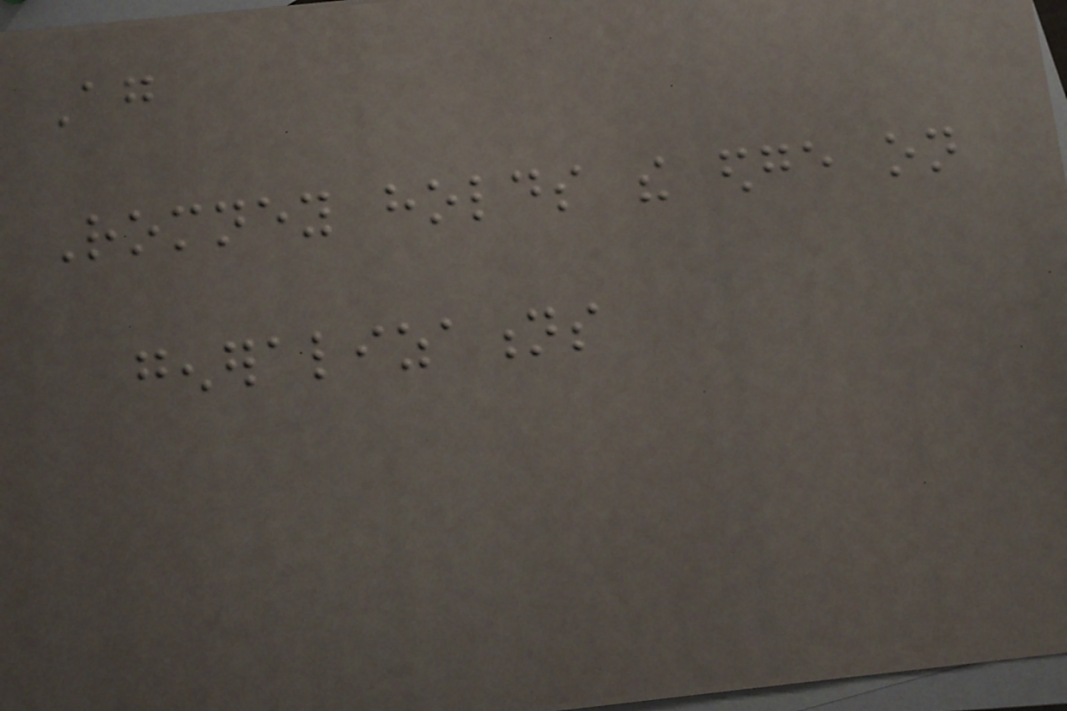Again
Romney holds the edge on
generalizations
